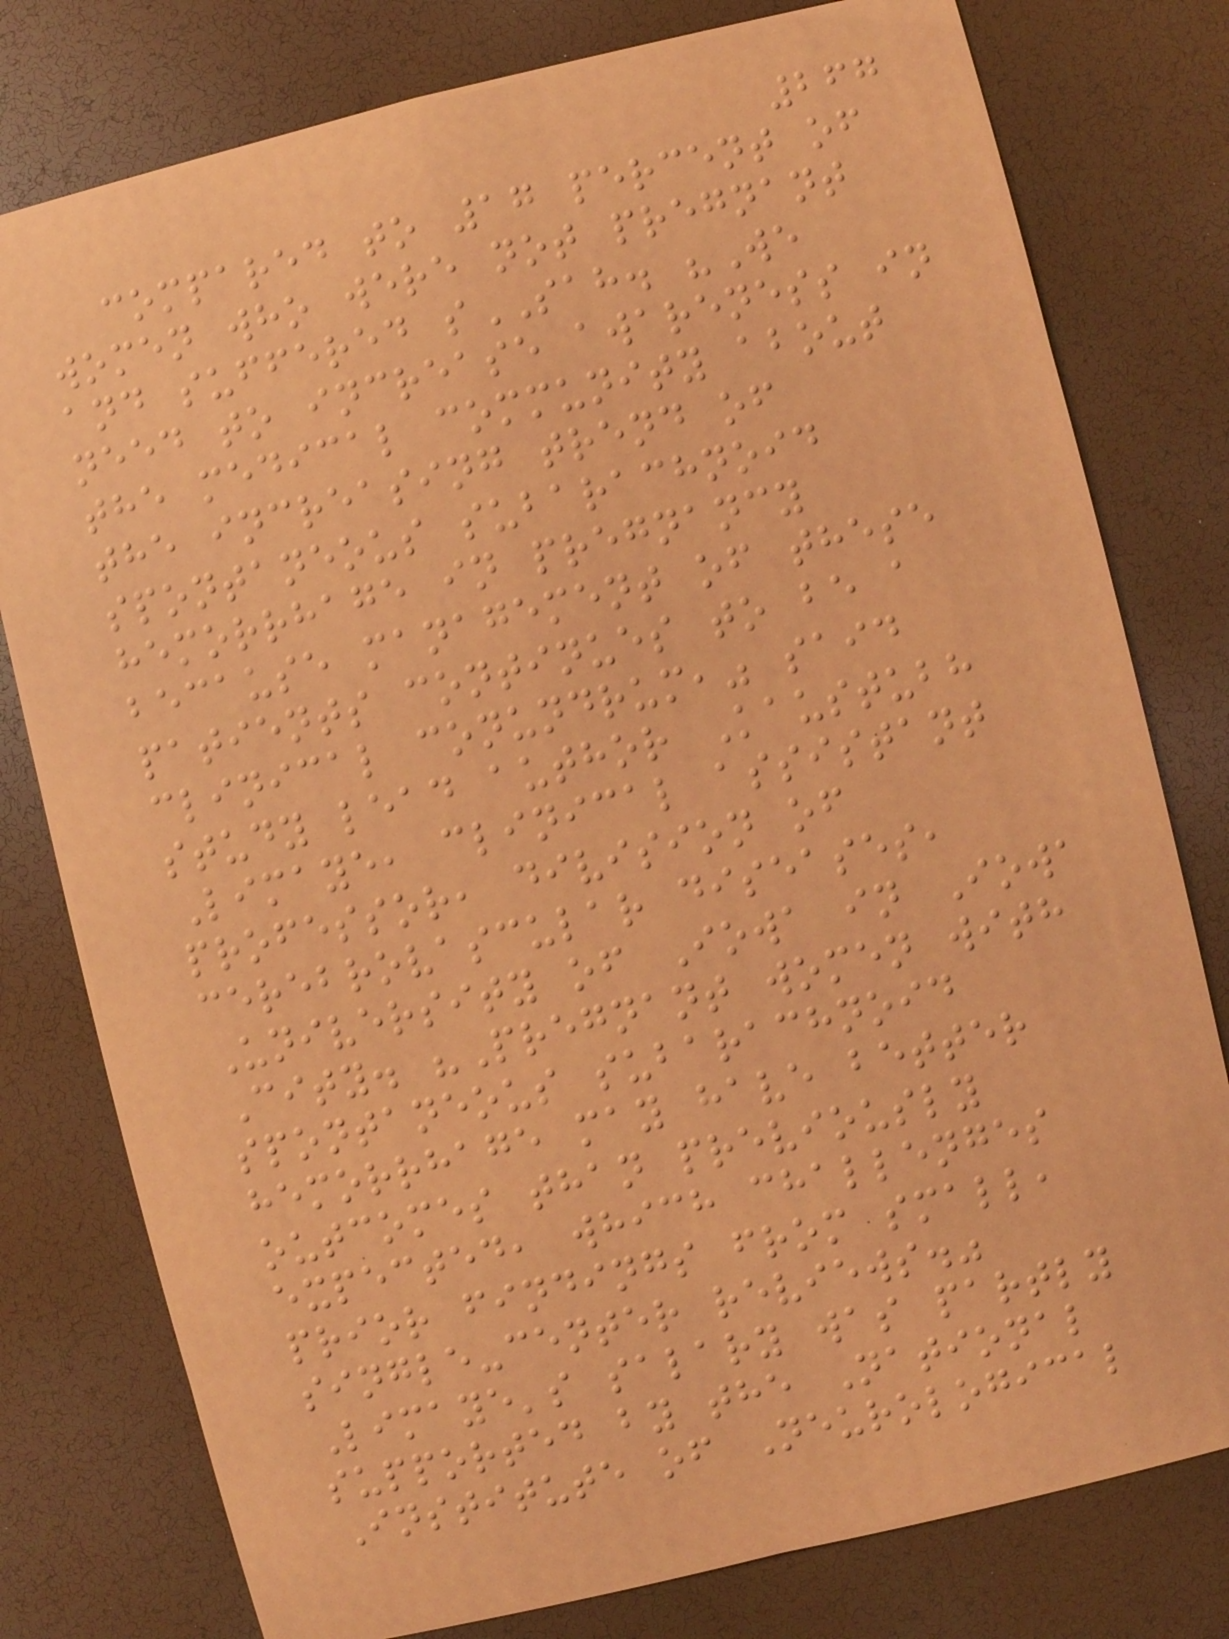267
compared to 17 percent of
women who were not pregnant
and suffered sSAH. "We
need to increase awareness in
the medical community about
the increasing trend of
spontaneous subarachnoid
hemorrhage in pregnancy
because management of these
patients continues to be a
clinical conundrum," said
study lead author Kaustubh
Limaye, clinical assistant
professor, division of
cerebrovascular diseases,
University of Iowa in Iowa
City. "Pregnant women with
spontaneous subarachnoid
hemorrhage may have better
outcomes than previously
expected, which challenges
prior findings from small,
single-center reviews."
Limaye's salary was partly
supported by the National
Institute of Neurological
